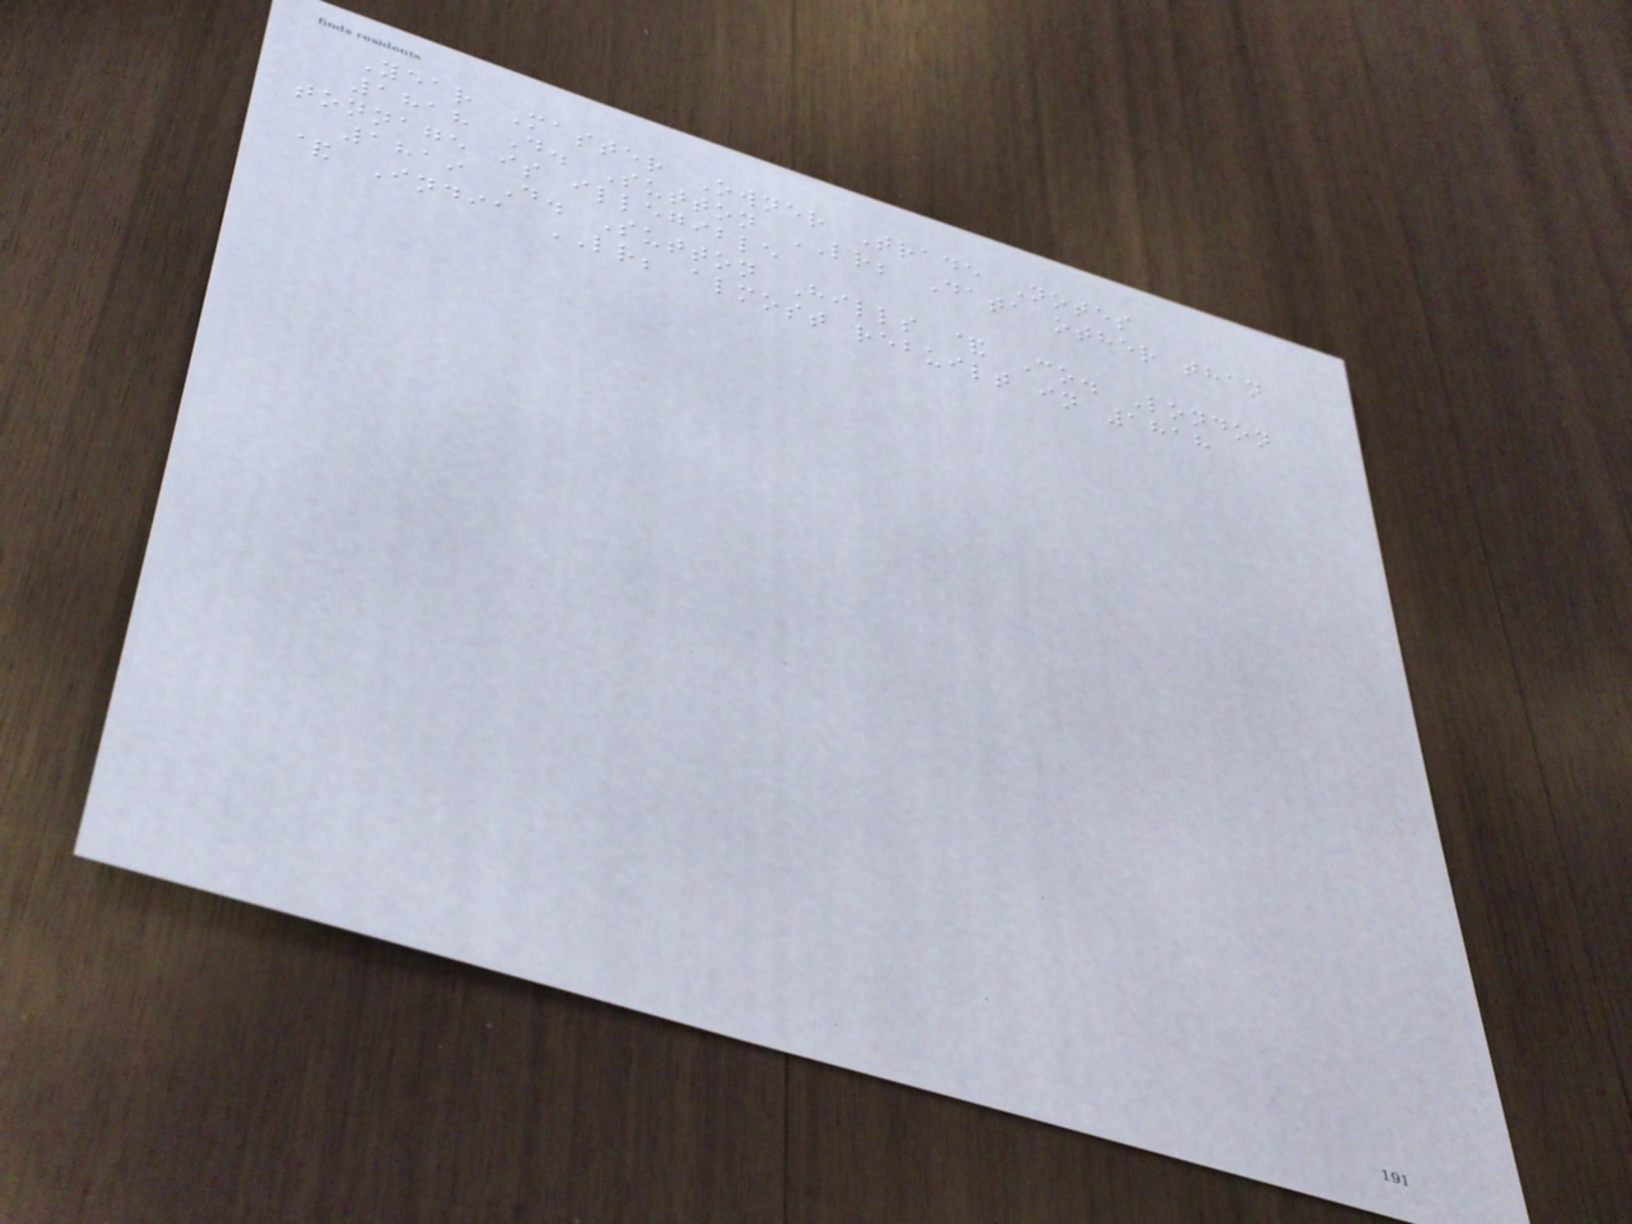Year Master Owner Trade Notes
1818 D. Sutton LR; Data other than
tonnage is illegible
1819 D. Sutton Hills & Co. London
& India LR; almost rebuilt in 1818
